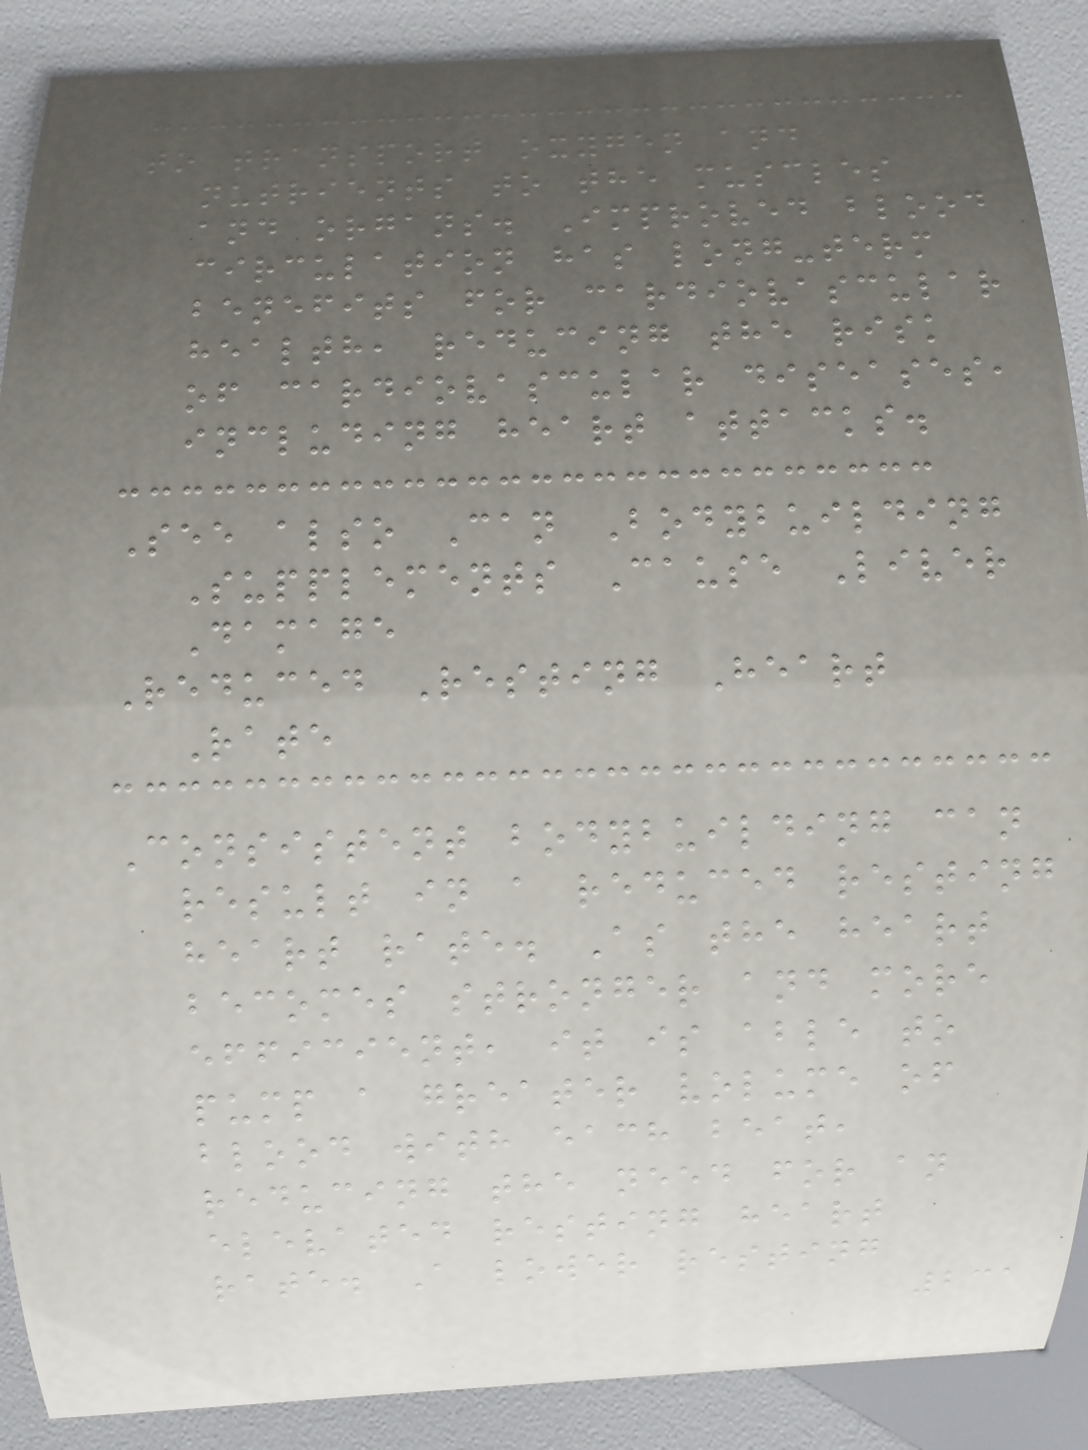to transport oxygen and
nutrients to the muscles
and organs. Improved blood
circulation has long-term
benefits for cardiovascular
health, reducing the risk
of cardiovascular diseases,
including heart attacks.
See also Can Bodybuilding
Supplements Cause Liver
Damage
Reduced Resting Heart
Rate
Consistent bodybuilding can
result in a reduced resting
heart rate. As the heart
becomes stronger and more
efficient, it is able to
pump a greater volume of
blood with each beat,
reducing the need for an
elevated resting heart
rate. A lower resting
231
